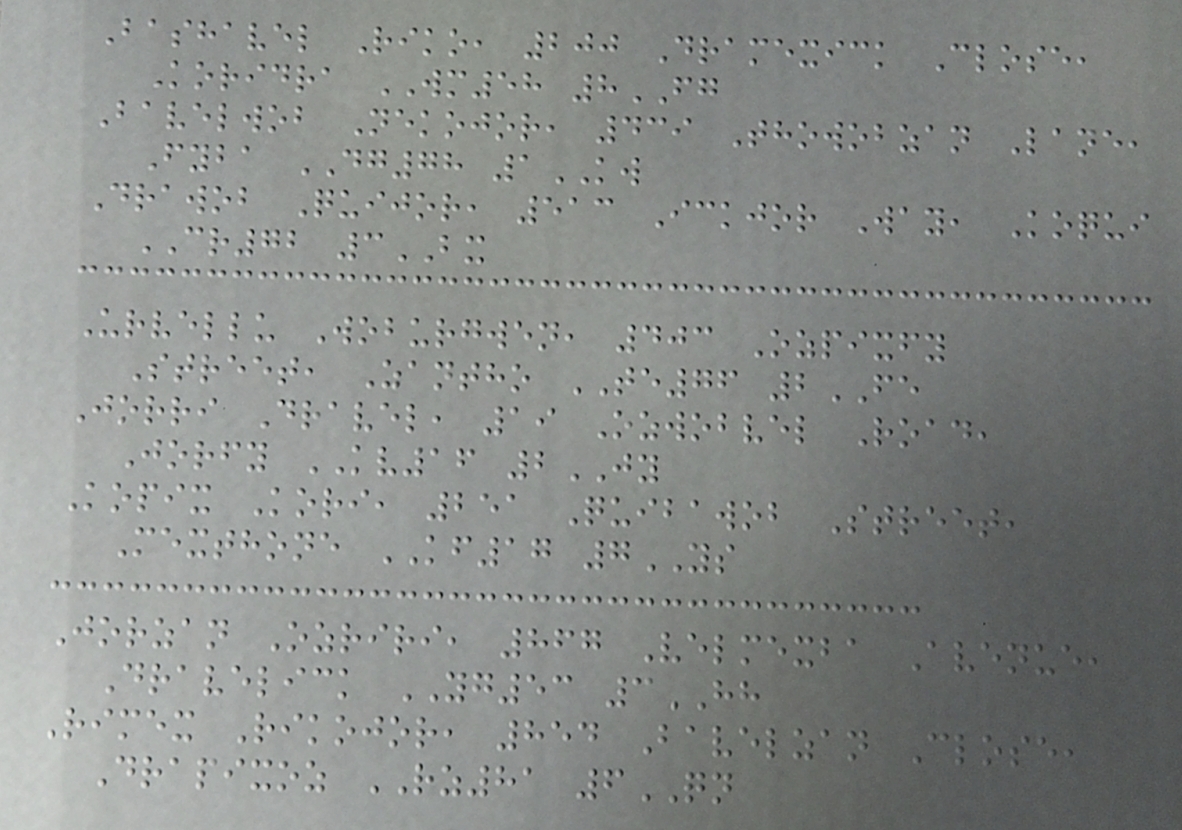Bashavel Riko, 200 Dramexick Close,
Koridra WM58 8FG
Bavelwob Nekojor, 439 Thowobzan Lane,
Fyba DG78 1KW
Drawob Quijor, 513 Ickjor Way, Koqui
CR72 3BX
Urvellu Woburgwen, 403 Ozpixfy
Street, Zantho TE76 2FE
Jorri Dravel, 19 Ozwobvel Road,
Jorfy KV16 2JY
Kopix Kori, 251 Quibawob Street,
Mexthone KF17 7YS
Jorzan Ozriri, 867 Velmexba Avenue,
Dravelick YG53 3HH
Rimex Rikojor, 854 Bavelzan Close,
Drapixoz RZ81 6QN
